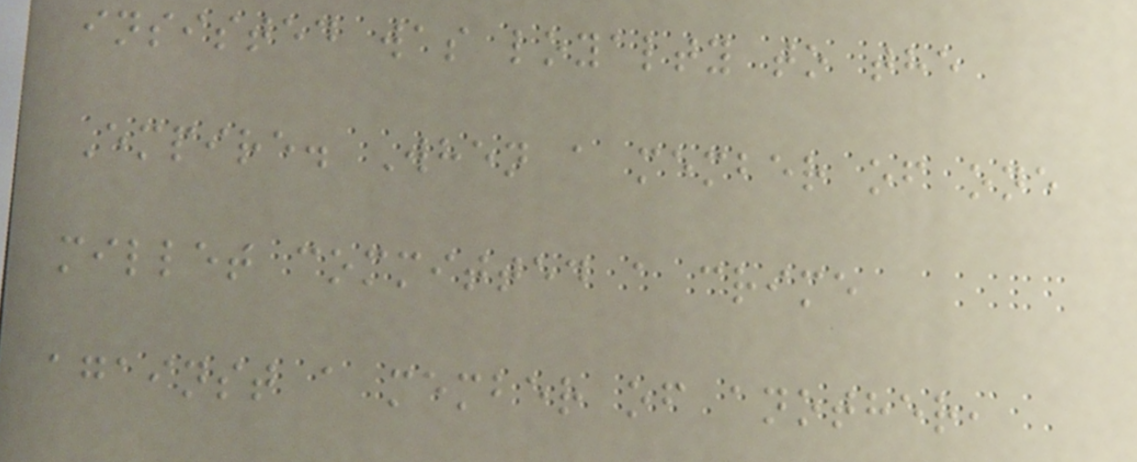insisted was loyalty to the
Empire. When a member of one
millet committed a crime
against a member of another,
